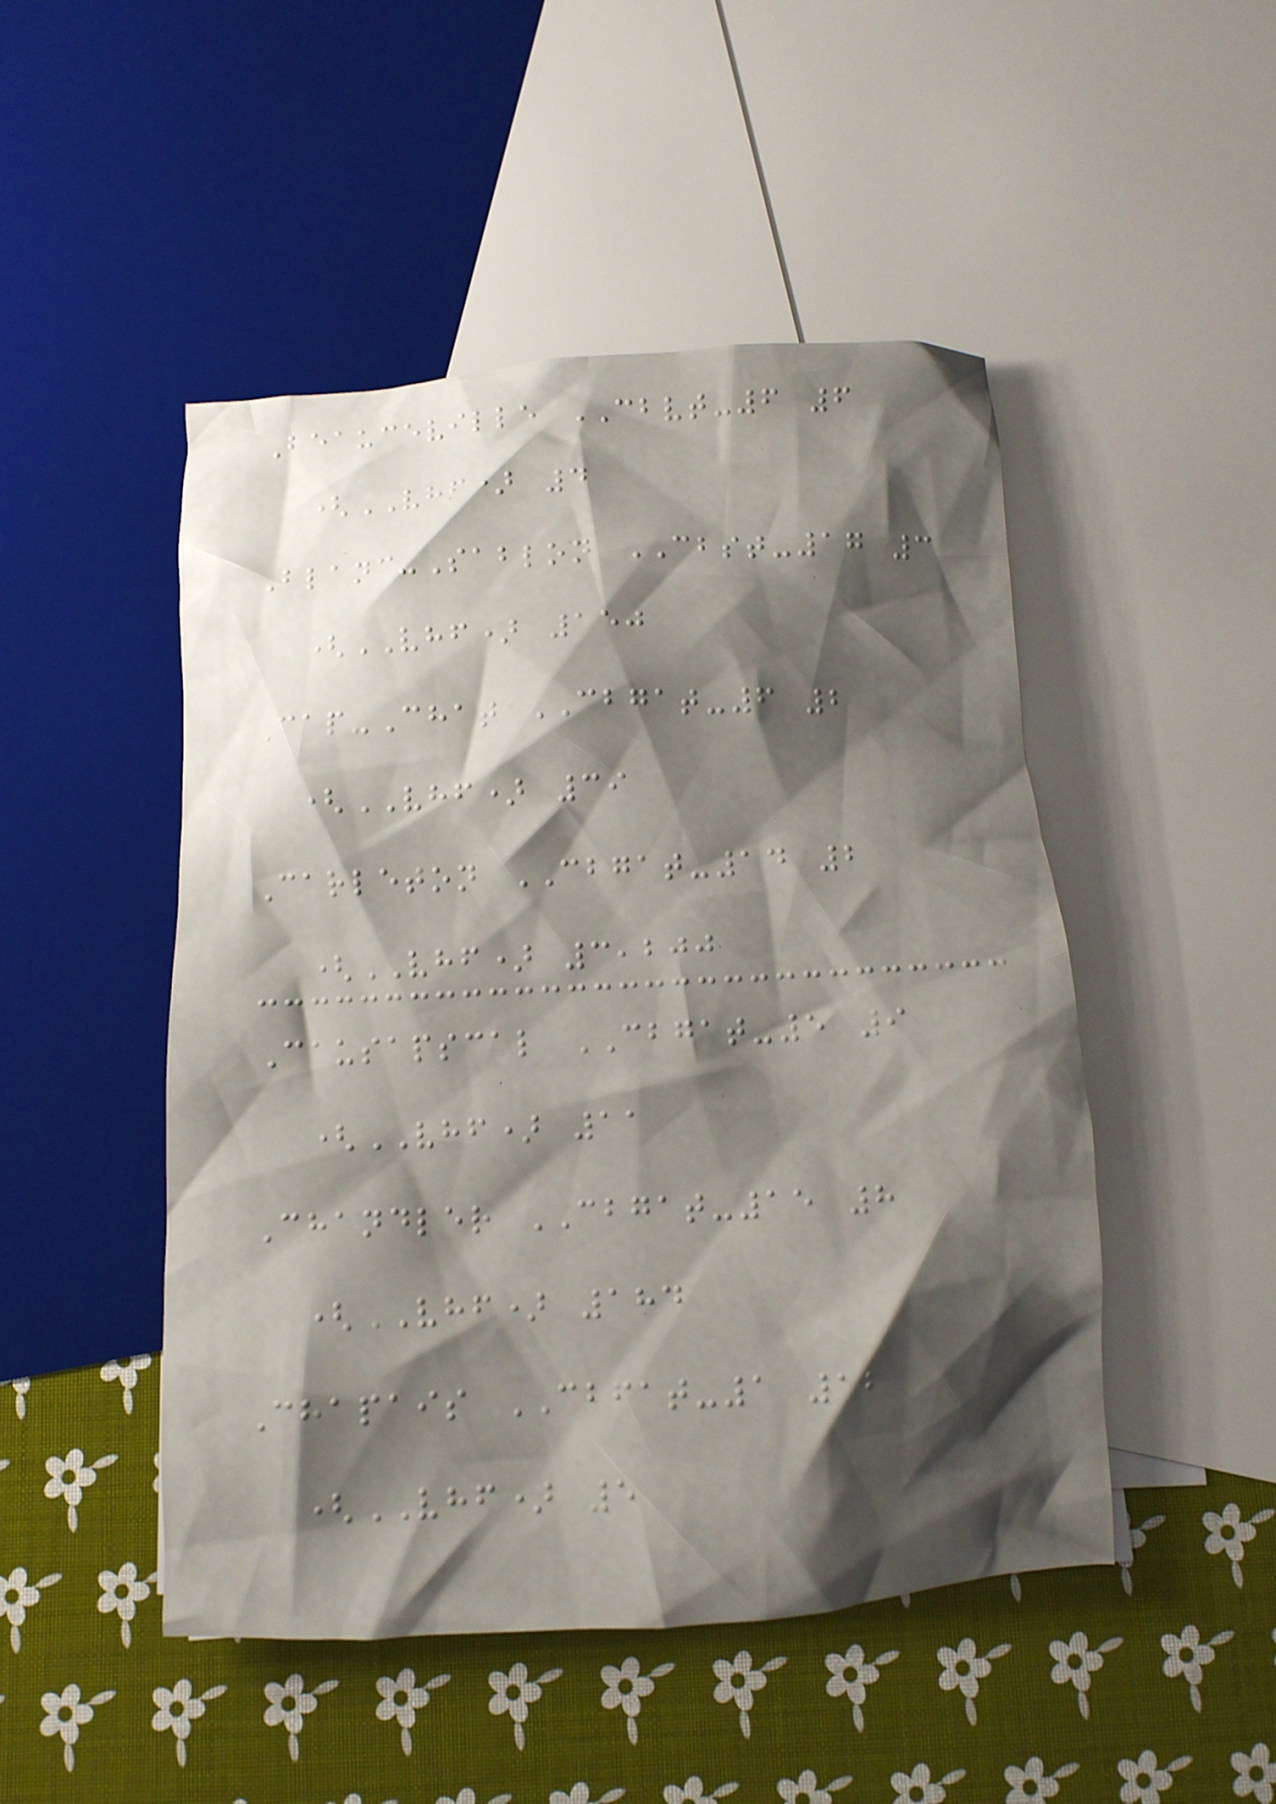Beauceville CBVT-6 6
(VHF) 4
Blanc-Sablon CBST-17 3
(VHF) 150
Cap-Chat CBGAT-6 2
(VHF) 39
Carleton CBGAT-14 2
(VHF) 3,200
Causapscal CBGAT-5 9
(VHF) 11
Chandler CBGAT-15 8
(VHF) 184
Chapais CBFAT-1 12
(VHF) 5
